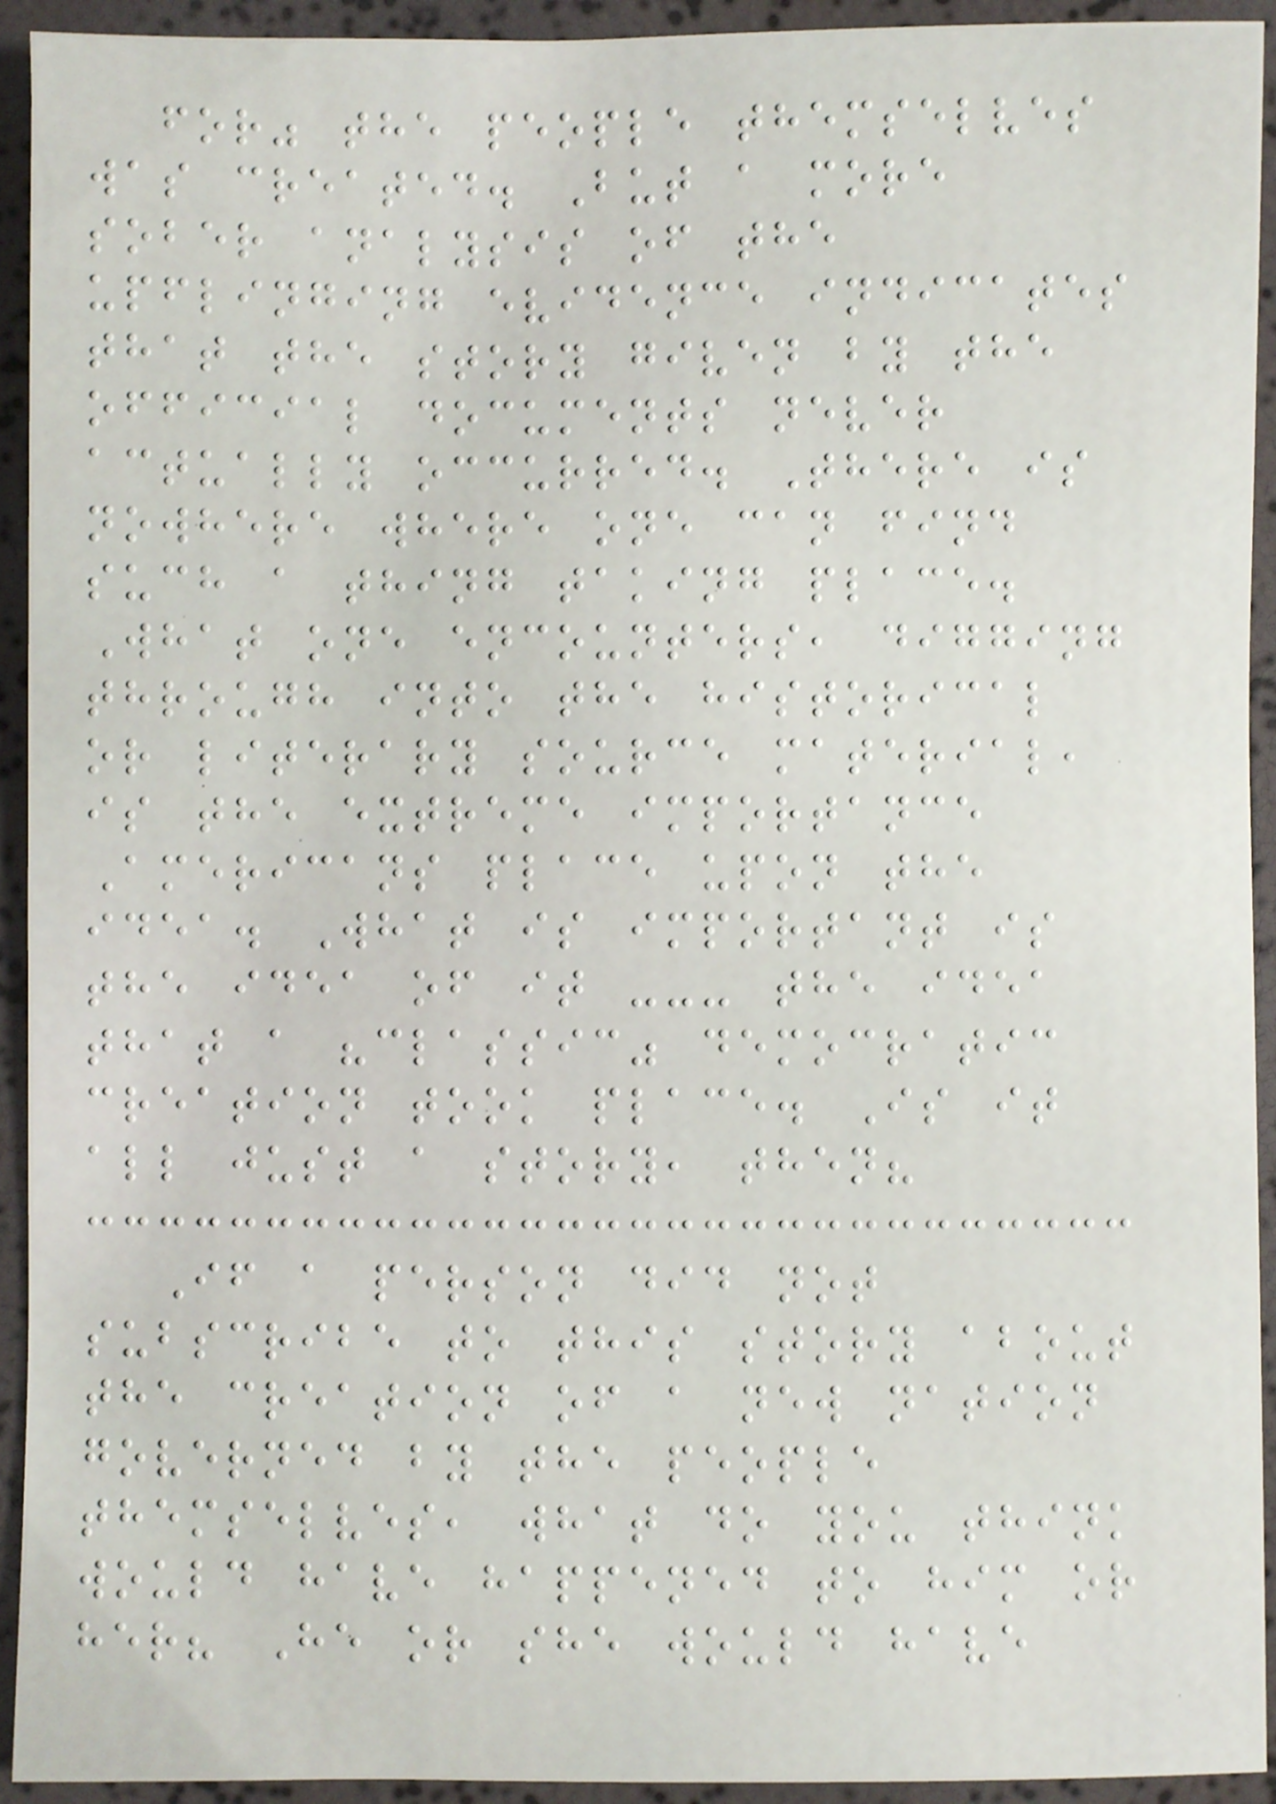for" the people themselves
was created. But a more
sober analysis of the
upflinging evidence indicates
that the story given by the
official documents never
actually occurred. There is
nowhere where one can find
such a thing taking place.
What one encounters, digging
through into the historical
or literary source material,
is the extreme importance
Americans place upon the
idea. What is important is
the idea of it --- the idea
that a "classic" democratic
creation took place. Is it
all just a story, then?
If a person did not
subscribe to this story about
the creation of a new nation
governed by the people
themselves, what do you think
would have happened to him or
her? He or she would have
